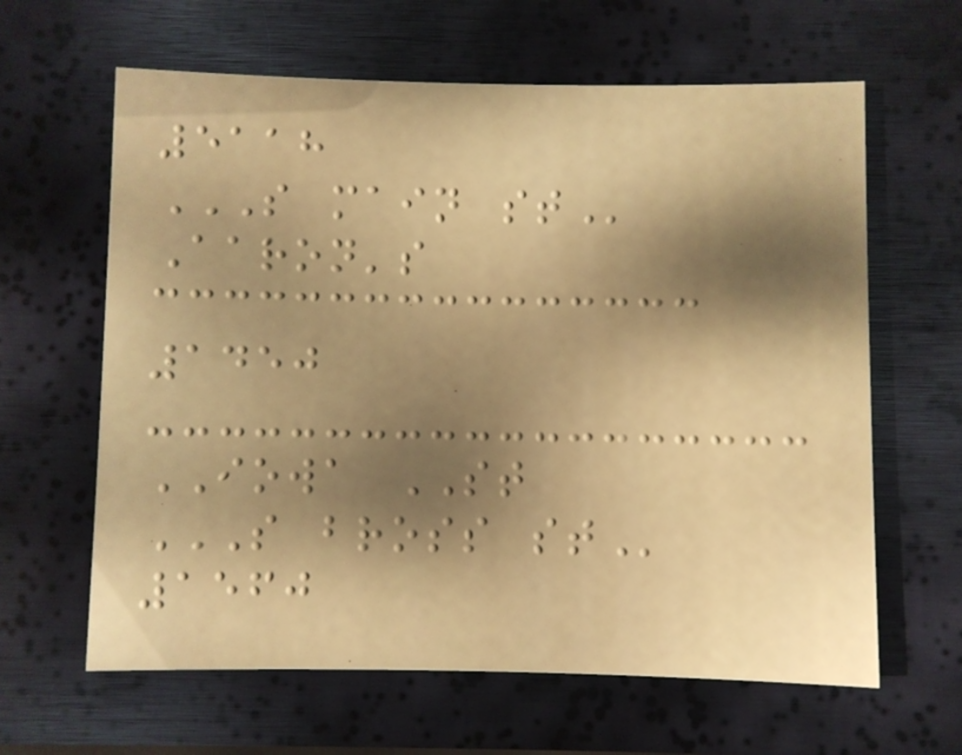5118
S MAIN ST
Aaron's
1450
IOWA ST
S BROSS ST
1560
